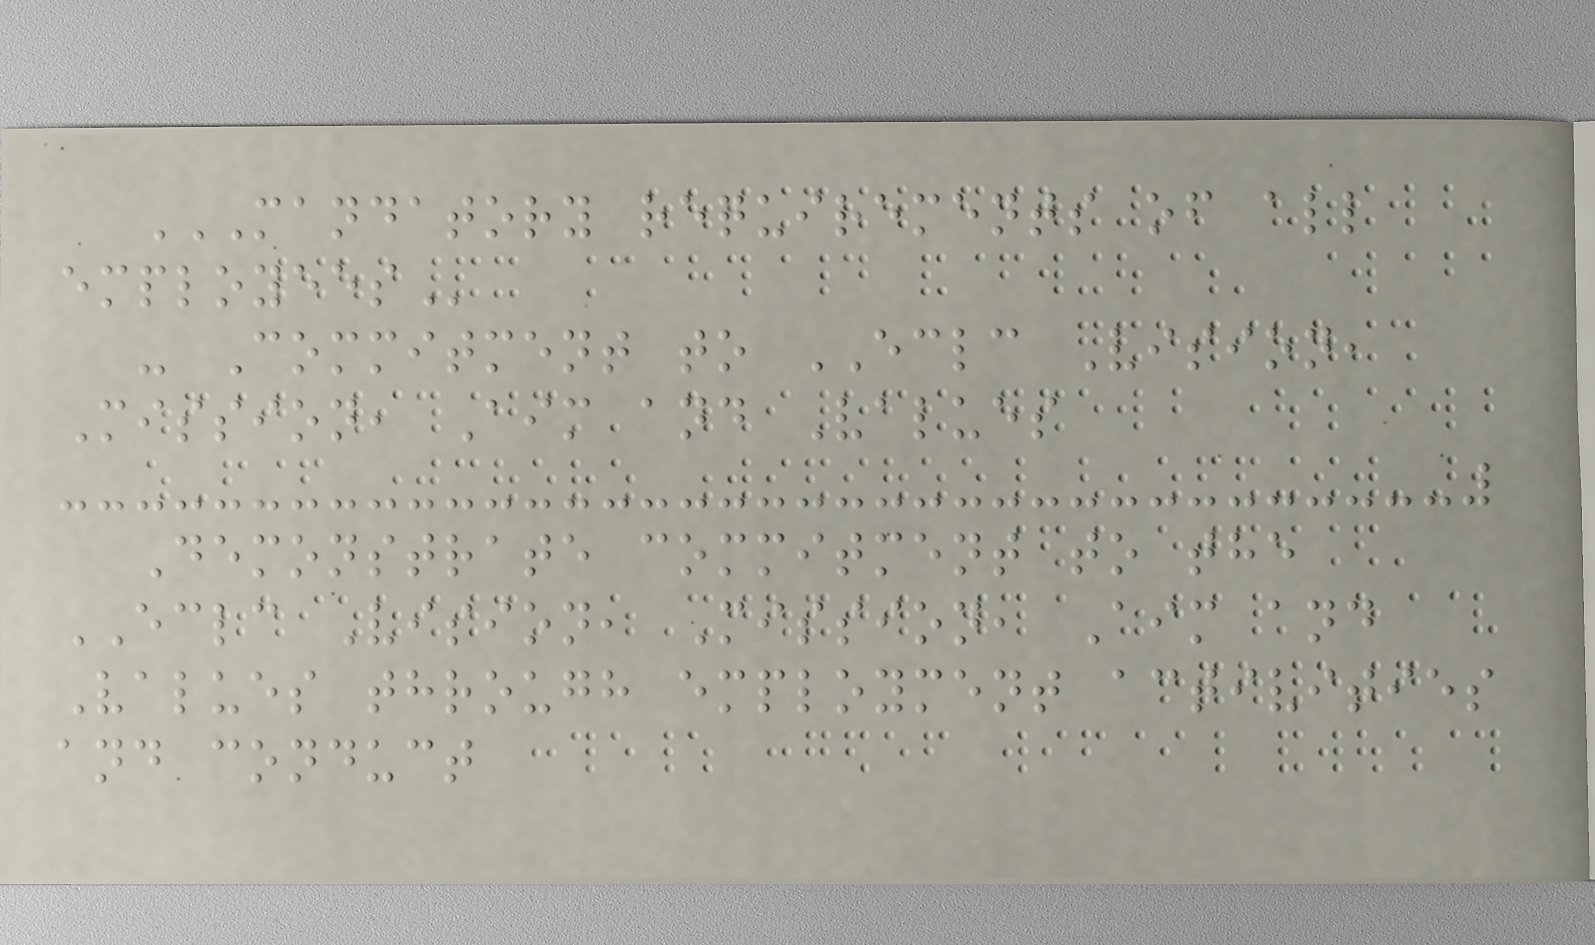MANDATORY REQUIREMENTS OF ALL
EMPLOYEES
- Commitment to ECLC Vision,
Mission, Aim and Values
Demonstrate commitment to the
ECLC Vision, Mission, Aim and
Values through employment activities
and conduct
